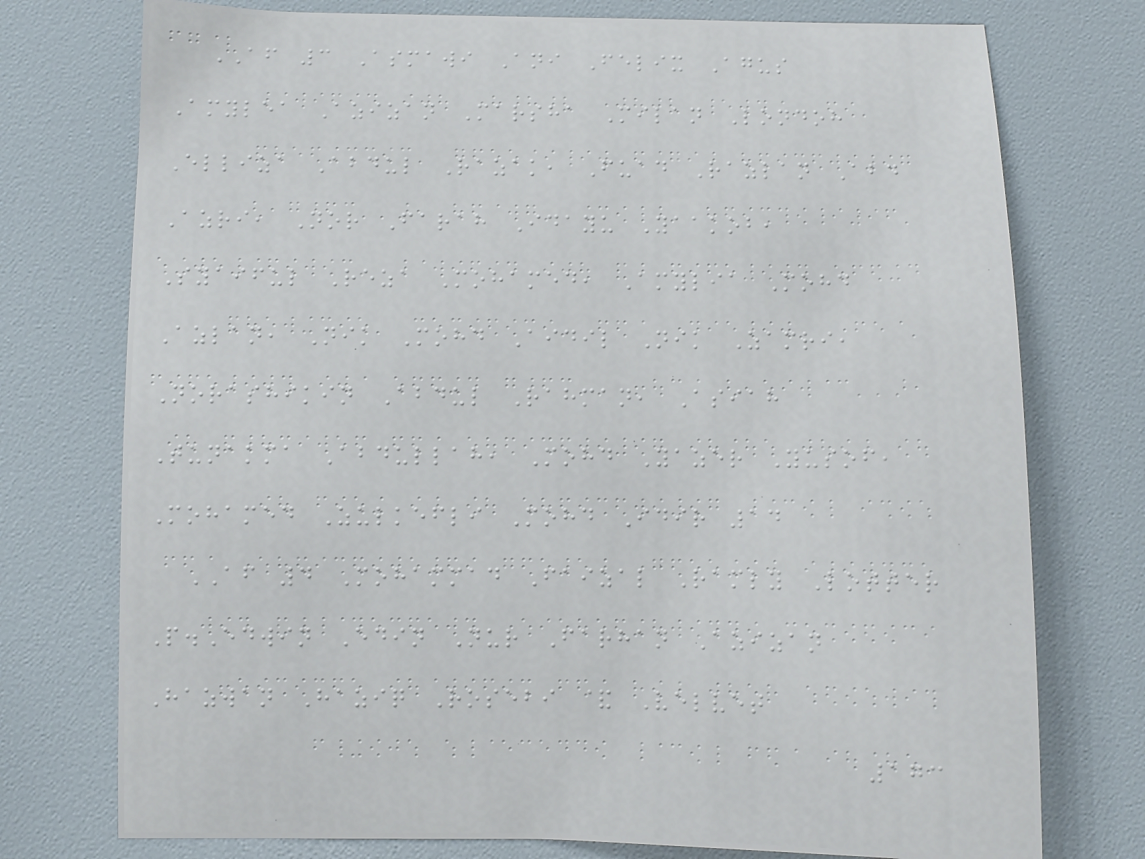AF 3 Asmawi Ani Felix Agus
Amylea Azizan Marsha Milan Londoh
Elliza Abdul Razak, Fuad Razlan Abd
Azri, Nor Farah Idayu Yaakob,
Syaiful Reza Mohamed, Amylia Mohd
Azlan, Nik Mohd Aidil Nik Zamri,
Norashikin Abdul Rahman, Asiah
Tunakma Abdullah, Mohd Yazer Yusof,
Mohamed Zulkefli Mohd Idir 14
AF 4 Mohammad Faizal Ramly Lotter
P.Edwin Edin Nur Farhan Azizan
Hazwan Haziq Rosebi & Velvet
173
